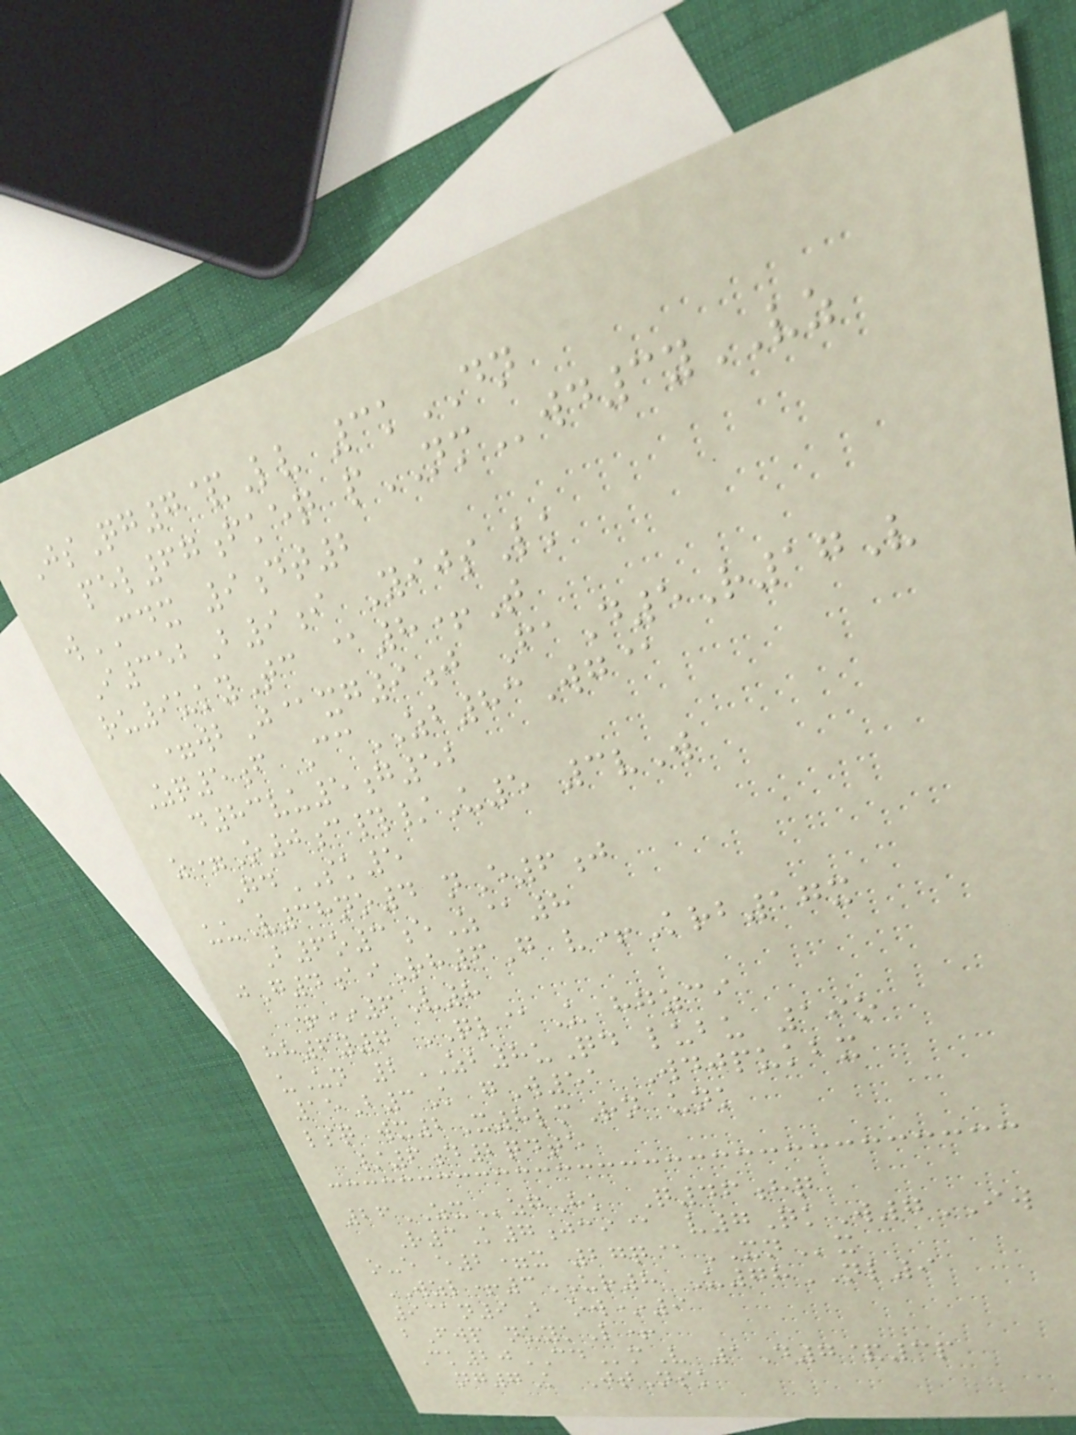JsQg7&Lv 3kDN
pel67fkeq pNMwd3yVZ
wCDX 9dt2
I352B9i YijsLk
ru9ukyTc @8+T
=wbJ@xg9j FaD5R17V
Zq5f CcZB83Wg@
d83vu5g52
z=O0c#/U5 3vW
GdSK5
uuV38no4 nE6j
B6o3eZ@8
jG4aiRh6G v+Krb17x
+*6V8
hh6y7 QL@U hgzci
uUn 2ZB8uQd lubu 19o
15B3K gW51 Wdjpukbx
lsq wx2X8lmRn unk
/6d2qdte
26ZXzgHk Q46hq
R3K7jci@ v7QkW7IW
o-e e2=x 27q@XNx
WZL+3UR8 U78NL9
9@n9B ow*9
bFwp nuykL+
Ck20CDmV 1D7&3p
ng7K JtNsk
